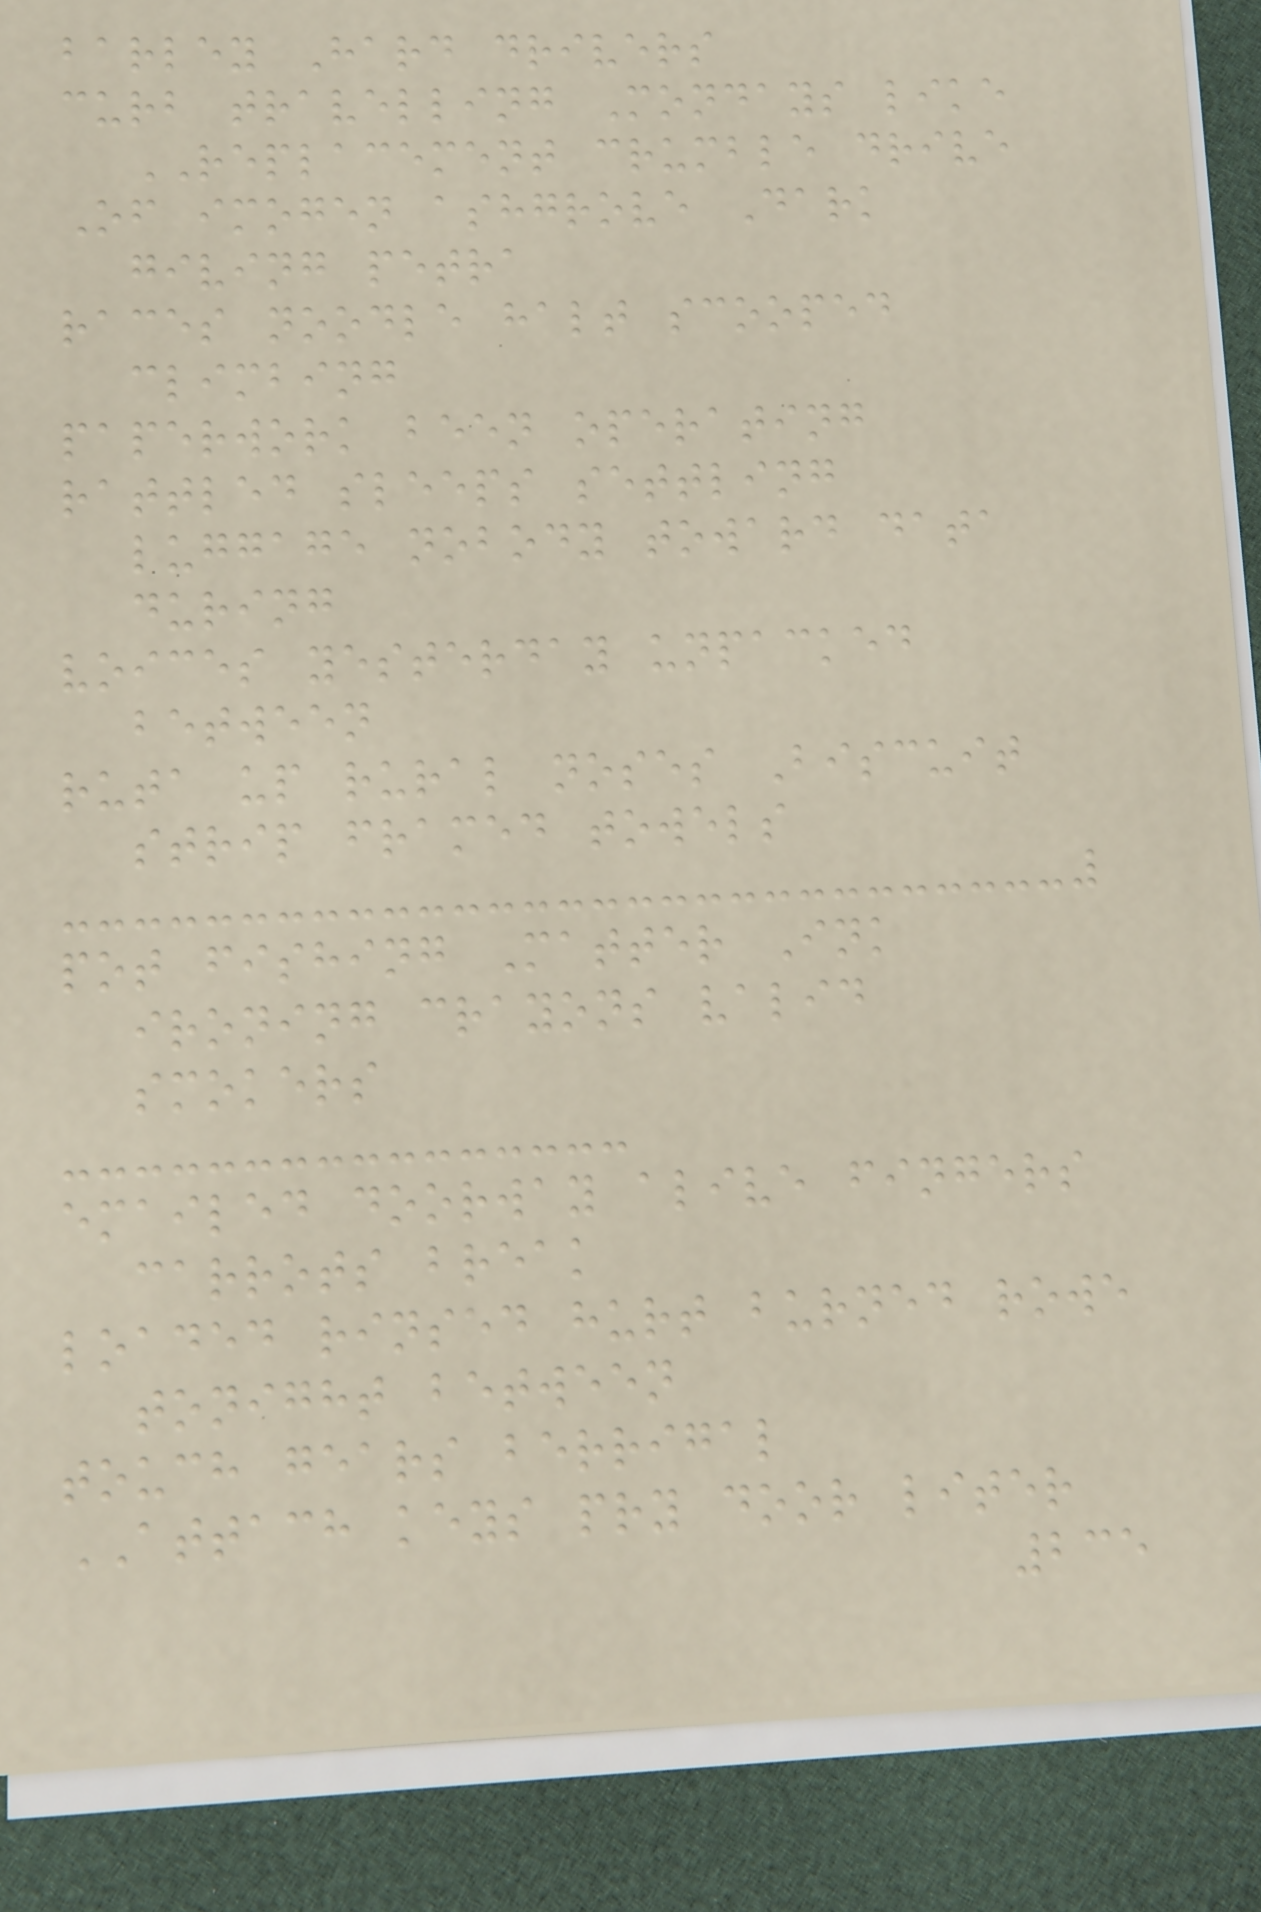barley Hard drivers
curb travelling Mondays like
REPLACEMENT crumble drive
Of imogen ashgrove Dark
giving petra
races noodle halt scooped
climbing
paperwork been operating
rattled sleeps settling
luggage nobody toward data
during
voices yesterday unpacked
between
ruta up rural noses Biscuit
strip framed towels
pot fishing Matter Ink
ironing crayons valid
smokers
emailed doorway alive fingers
carrots break
loaded rinsed hurt burned rowe
tonight between
touch gears berrigal
ATTACH keys pry door liter
235
